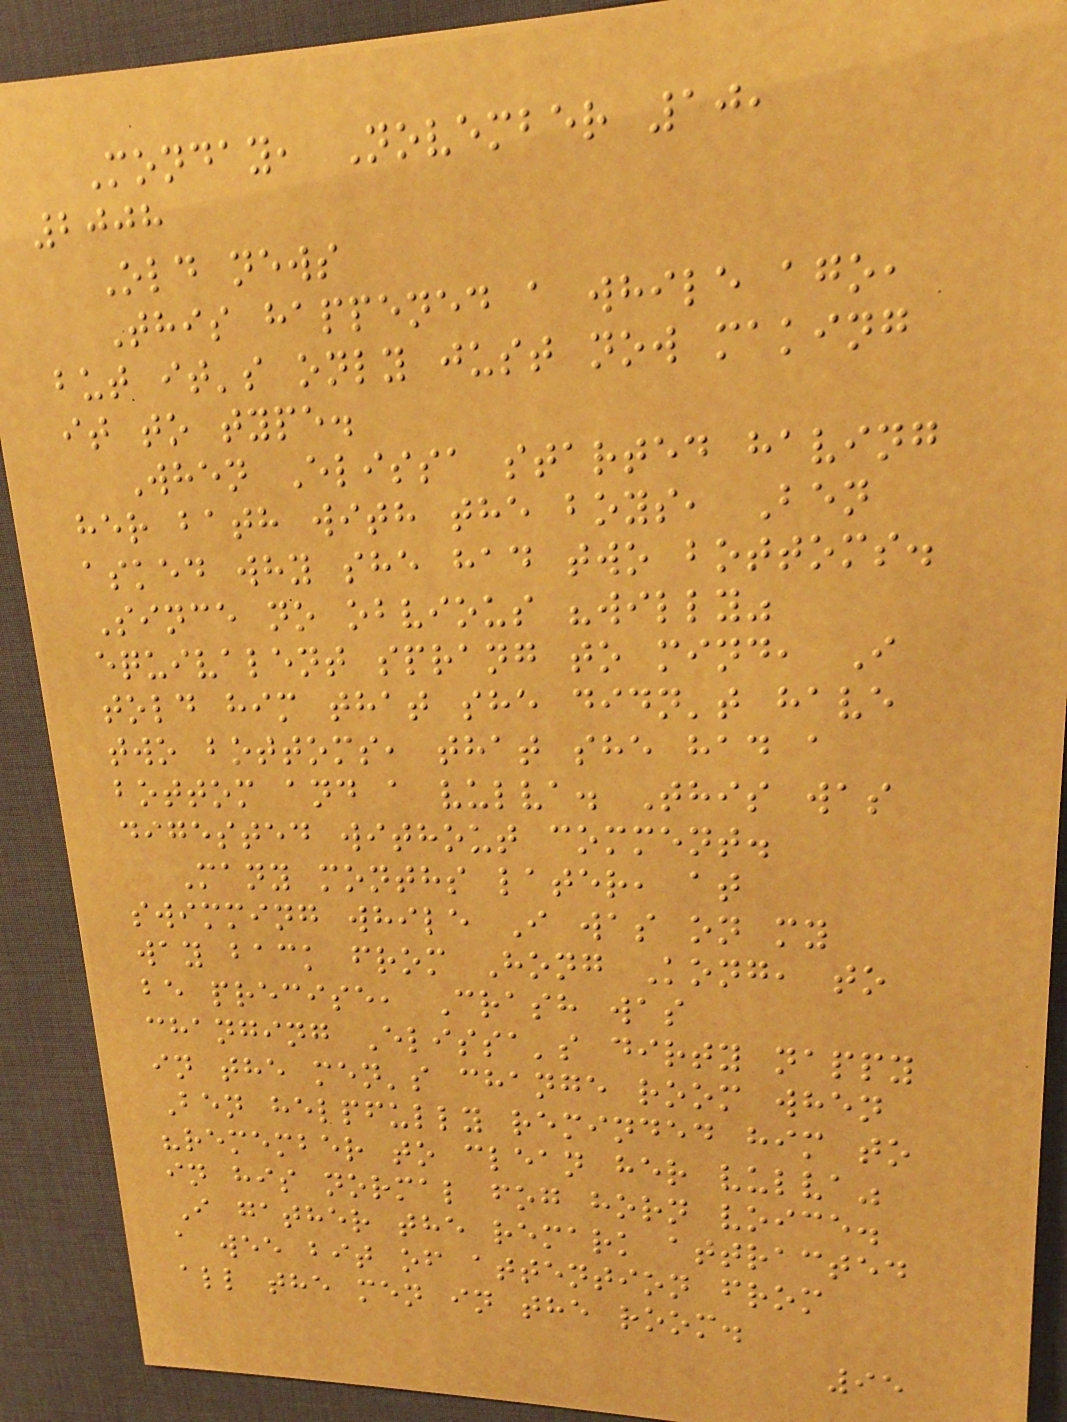Monday, November 10,
2008
Old news
This happened a while ago,
but it's only just now making
it to type.
When Elissa started having
her bath with the boys, Ben
asked why she had two bottoms.
Since no obvious "willy"
equivalent sprang to mind, I
told him that she didn't have
two bottoms, that she had a
bottom and a vulva. This was
digested without comment.
Many months later, at
swimming while I was on my
way back from Hong Kong, to
be precise, Crash was
changing Elissa's dirty nappy
in the men's change room when
Ben helpfully reminded him to
"remember to clean her vulva"
in his normal fog horn voice.
I gather the remark attracted
a wee bit of attention from
all the men in the room.
95
